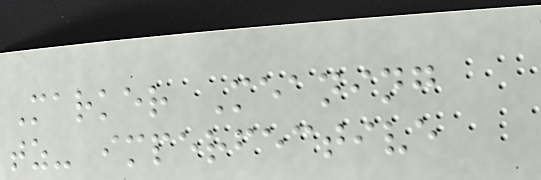Marker Meaning
tz- imperfective
